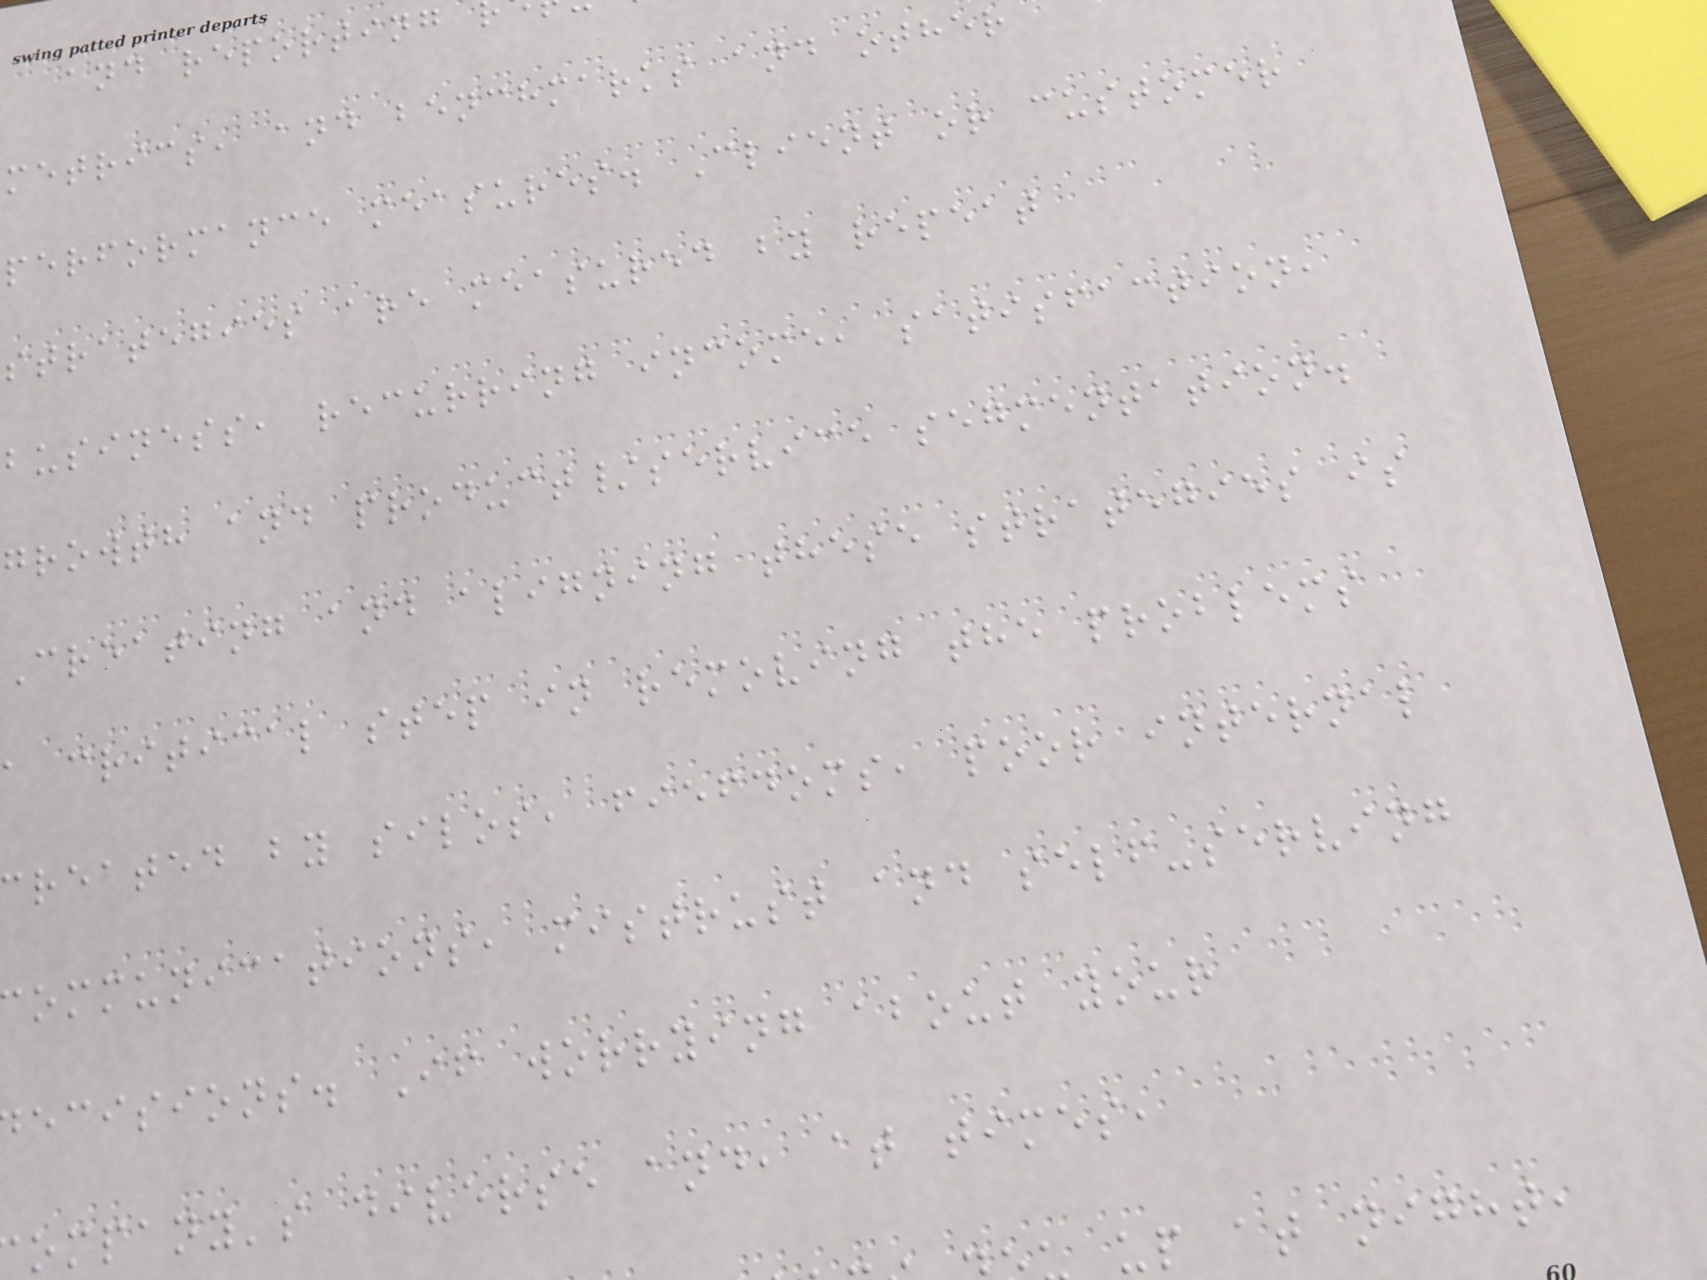and reporting
metrics, and benchmarks and other
performance measures. Client or customer
strategies are measured by repeat
business, recurring income, satisfaction,
growth and product/service segmentation.
Creating and aligning these strategies is
a critical step in removing the problems
reated by silos, fiefdoms, poor internal
ommunications, mistrust and self-serving
ecisions. If worrying about your
ompany's diverse and, at times,
up at night,
